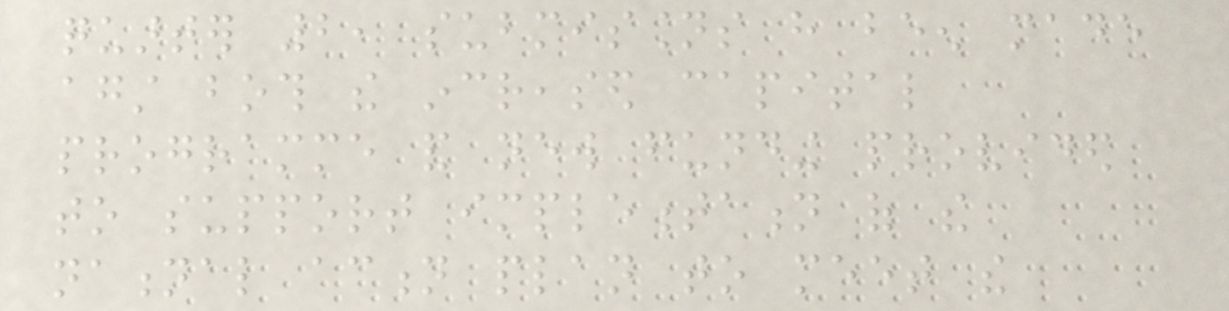quarter 2, submissions have been made
against both the increased capital
programme and new funding provided
to support implementation of the
national action plan to meet the
